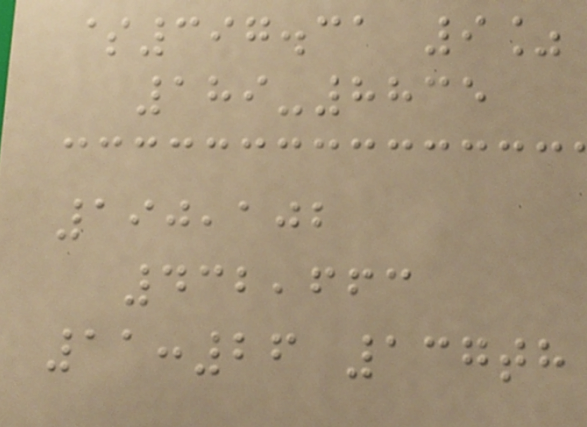$397.31 9%
189-8835
190,102
432,663
11:26 137th
